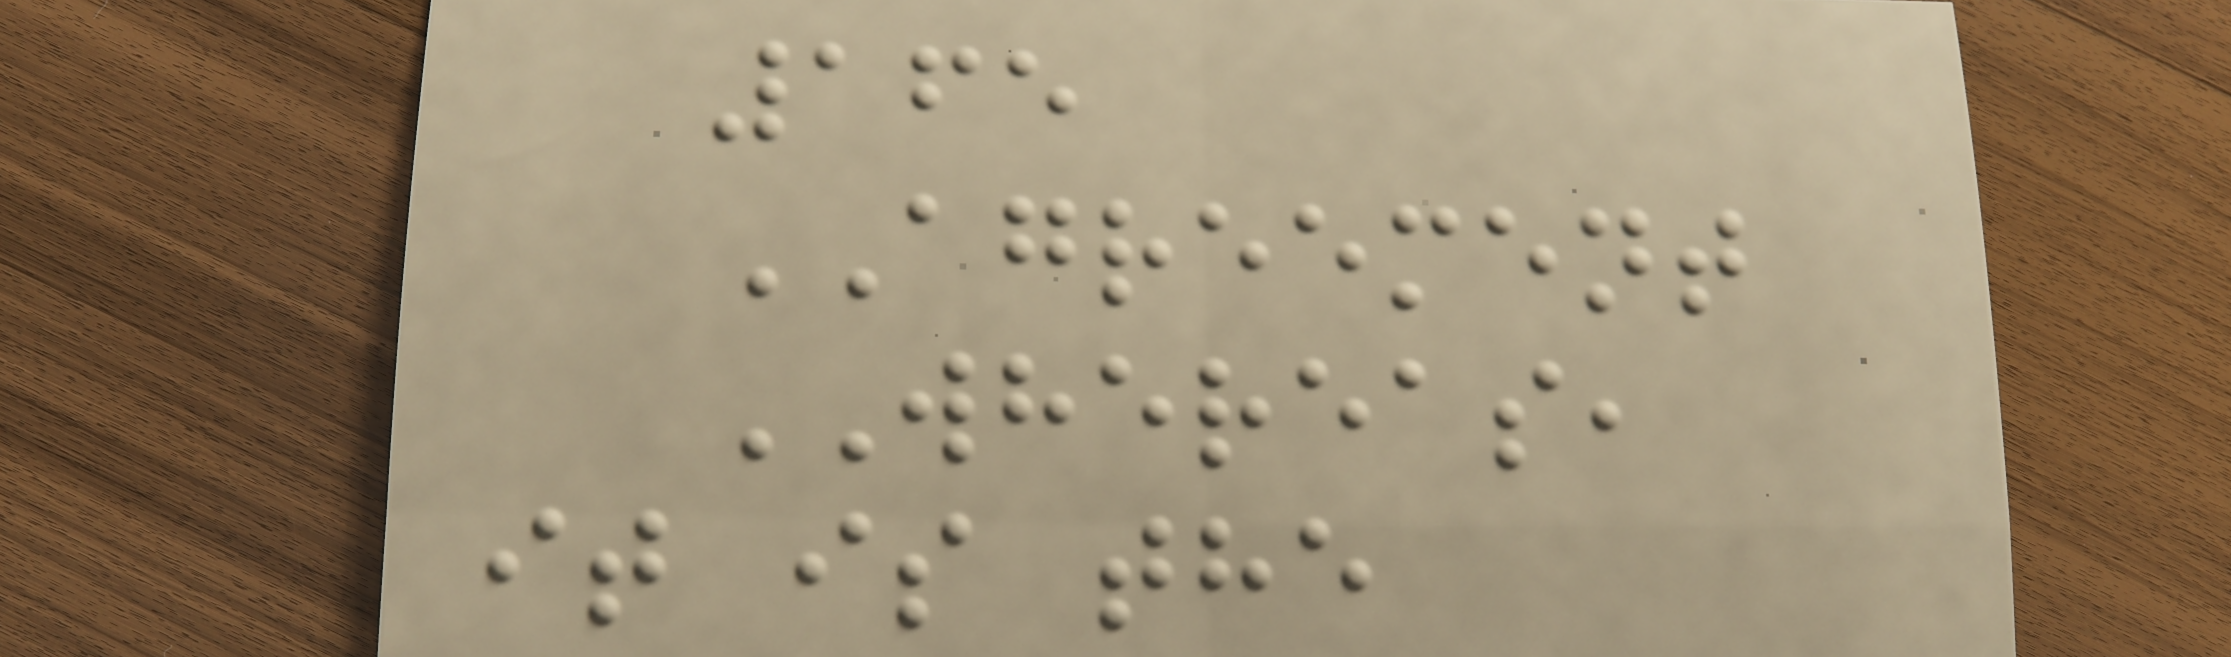165
AGREEMENT
WHEREAS,
it is the
